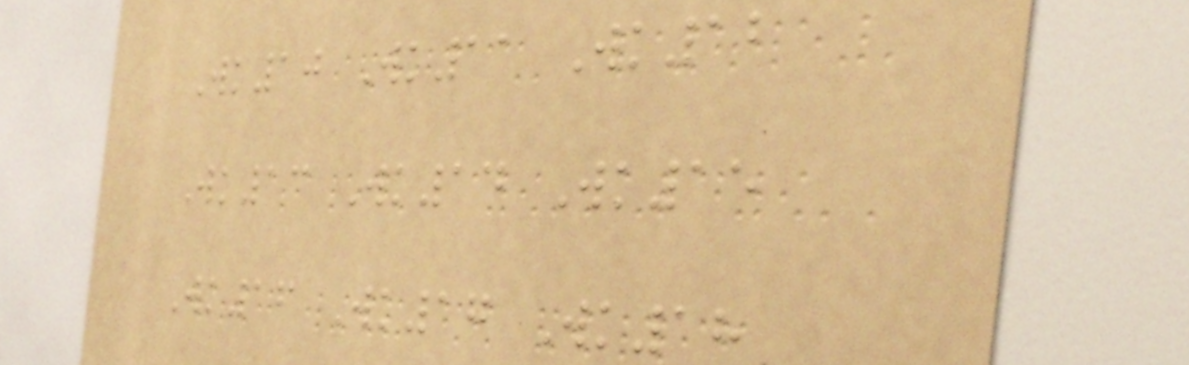Wk10 Wk11 Wk12
Wk13 Wk14 Wk15
Wk16 Wk17 Wk18
